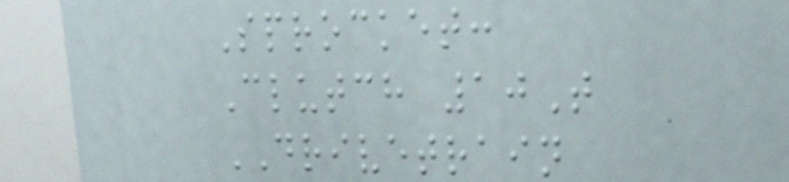Sprocket:
Clutch 10T
DRIVETRAIN
